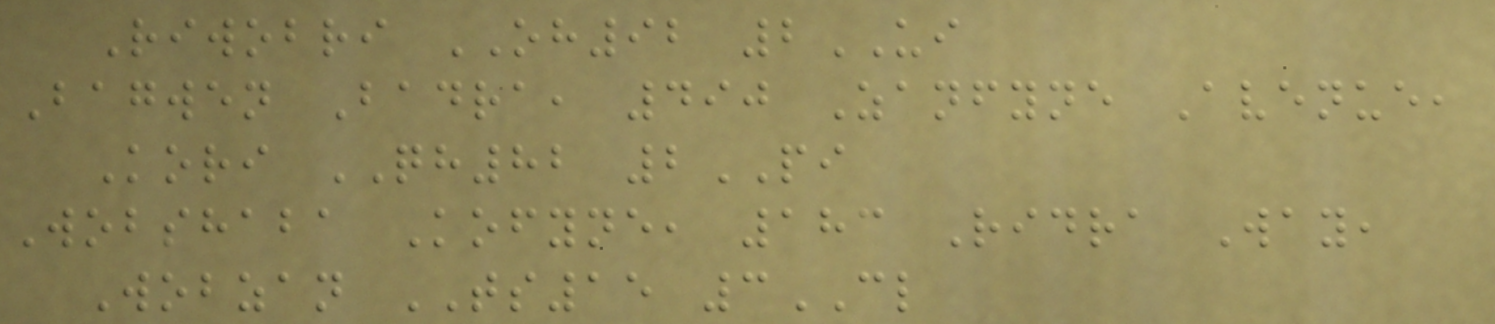Riwobri OH92 2UI
Bagwen Badra, 490 Zanfyne Avenue,
Kori QH82 2PI
Wobshaba Kofyne, 183 Ridra Way,
Wobzan TS15 3CL
